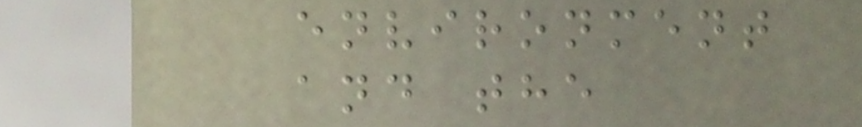environment
and the
